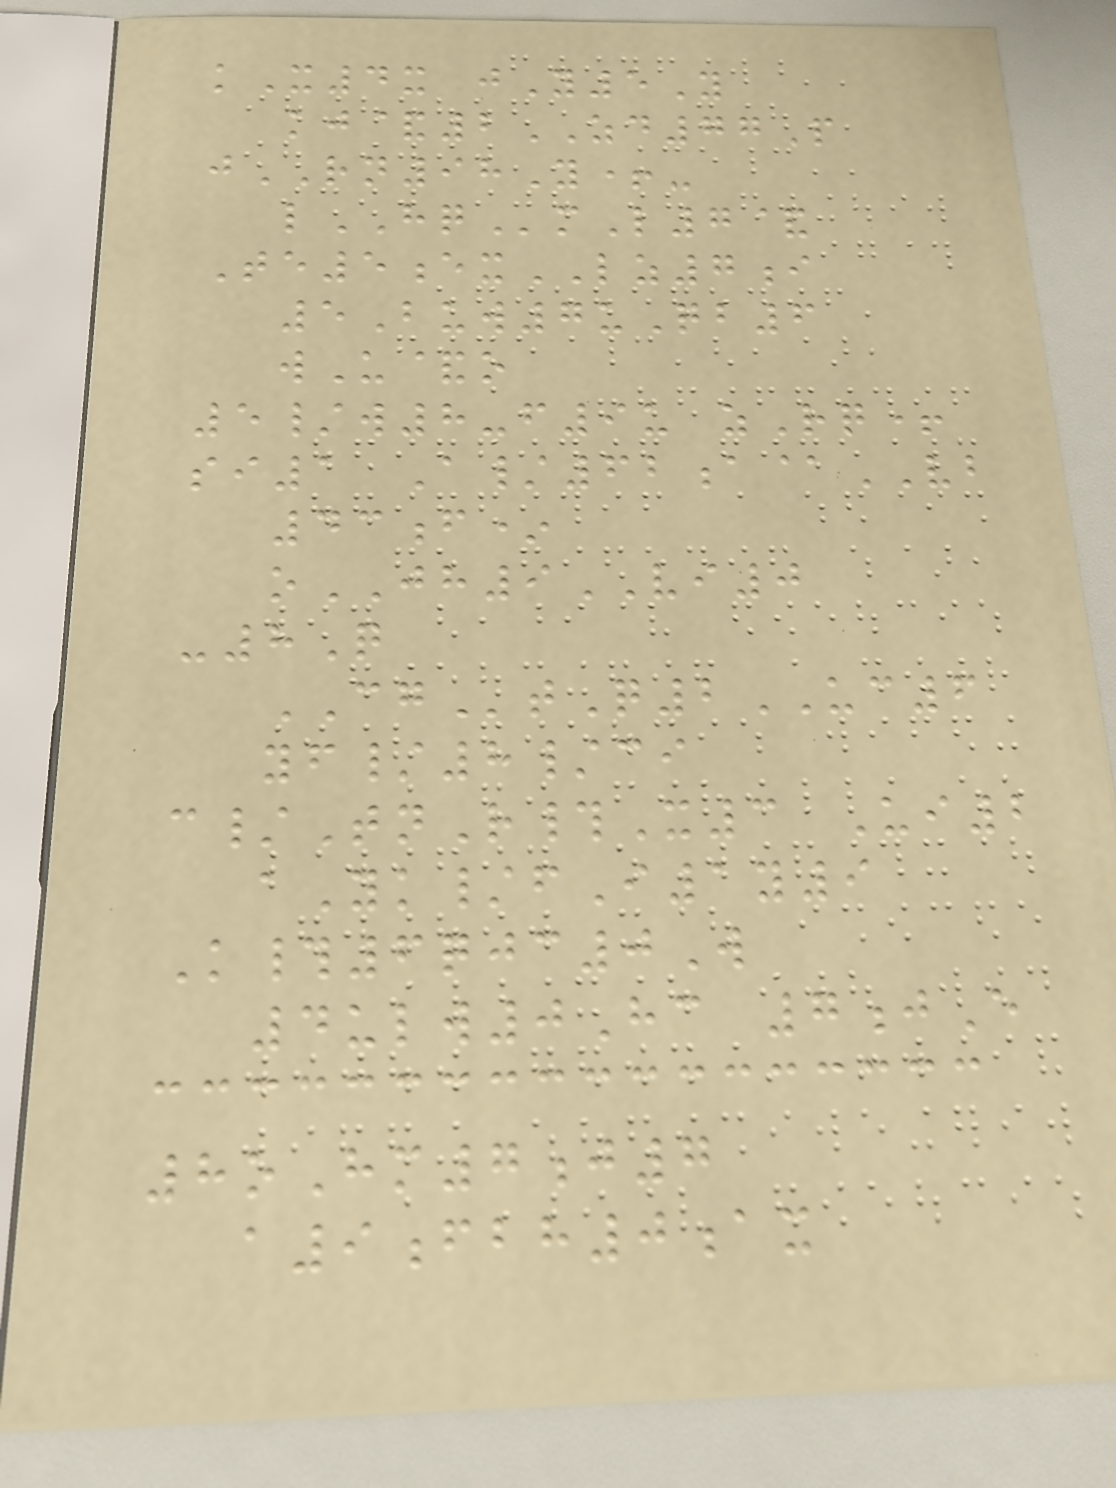kX4x jY5Y
kj&2ZD77P
jRN98Y+-
lHQmL7&
Te5exLZ7i
5Buw7uQb6
wU&o
5/w8-f9u zRq+
si1 A/62a@VB
43f*
oJH9VI0
-8Q
CGtQ2UC6
yf/8/ci
c/TnR#X3 Ui2
aYk/fI1y9
K#6qjc0W
4ulw0Hc 7jE
8oHm7j7
a9fbh0ax
